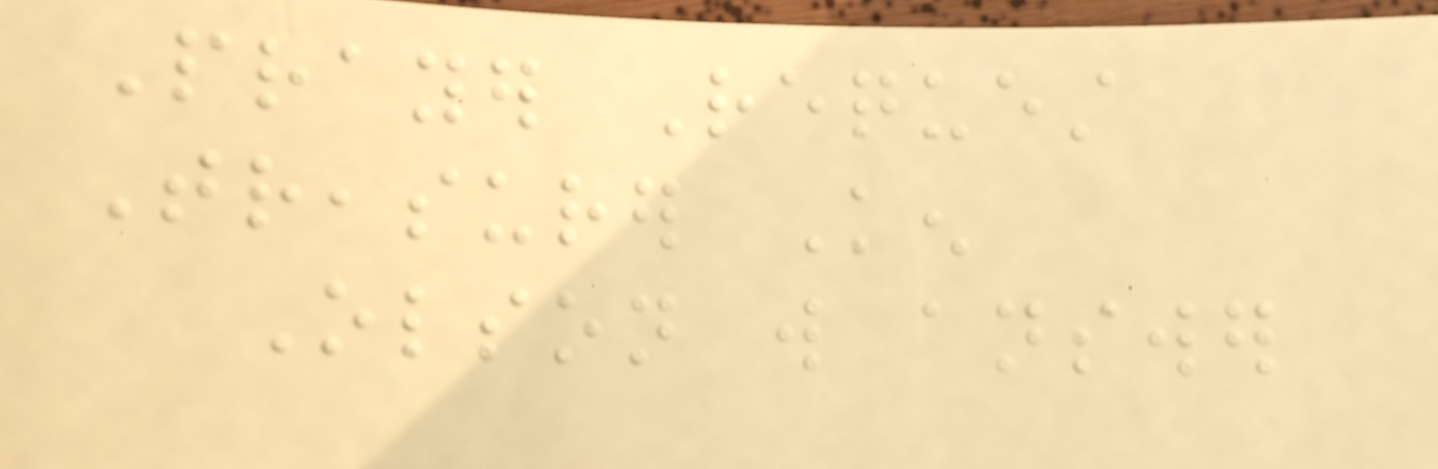Prayer Request
Treasurer Ken
Olson will answer
